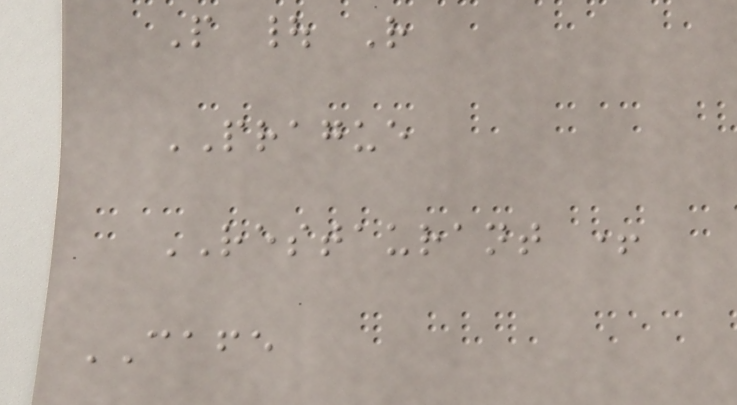P | R
PRAGUE
RESTAURANT +
CAFE
